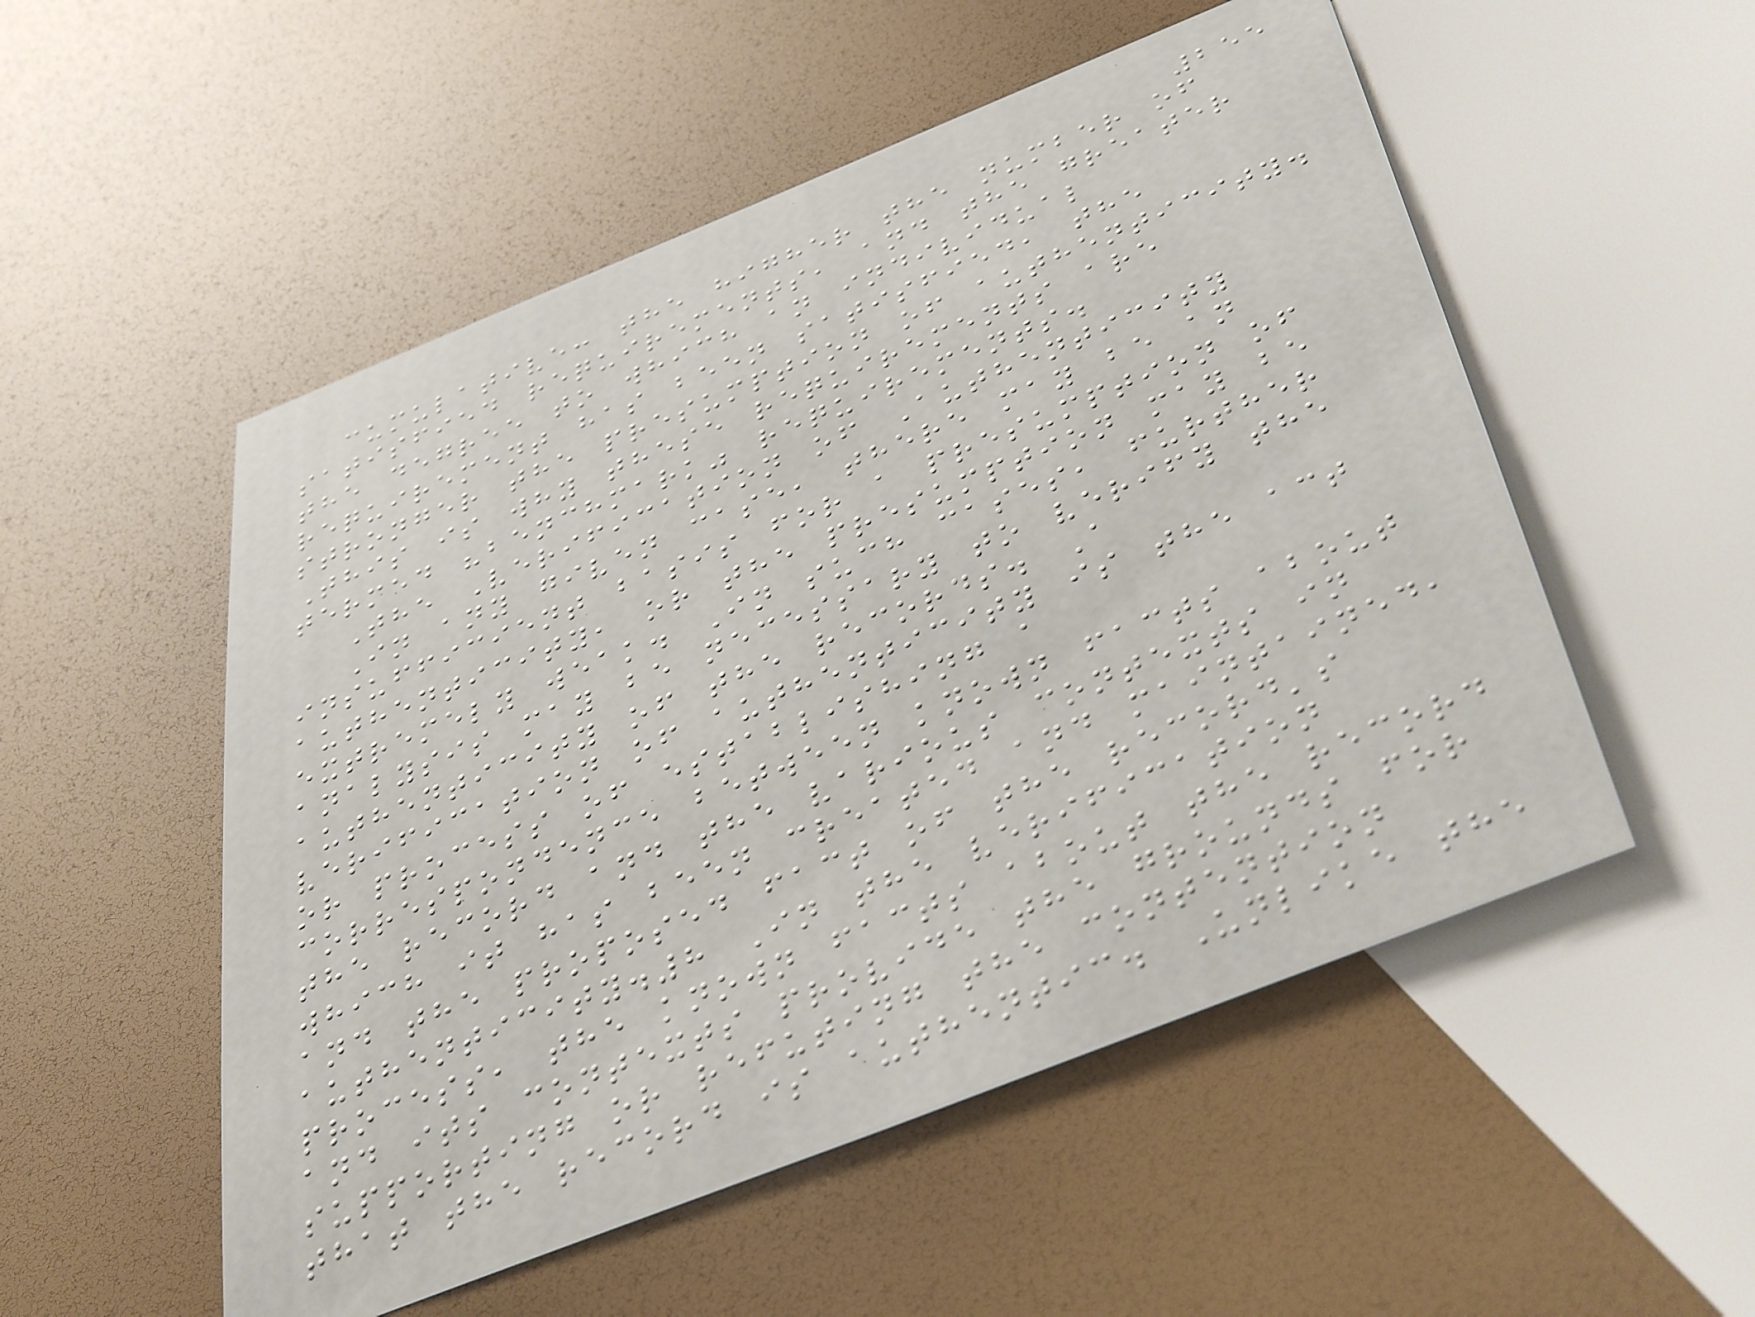255
cumulative: the higher the number of
satisfied requirements, and the greater
the degree to which an individual
requirement has been satisfied, the
stronger the presumption of authenticity.
This is why these requirements are
termed "benchmark" requirements.
The Verification of Authenticity
In any given case, there may be an
insufficient basis for a presumption of
authenticity, or the presumption may be
extremely weak. In such cases, further
analysis may be necessary to verify the
authenticity of the records. A
verification of authenticity is the act
or process of establishing a
correspondence between known facts about
the record and the various contexts in
which it has been created and maintained,
and the proposed fact of the record's
authenticity.8 In the verification
process, the known facts about the record
and its contexts provide the grounds for
supporting or refuting the contention
that the record is authentic. Unlike the
